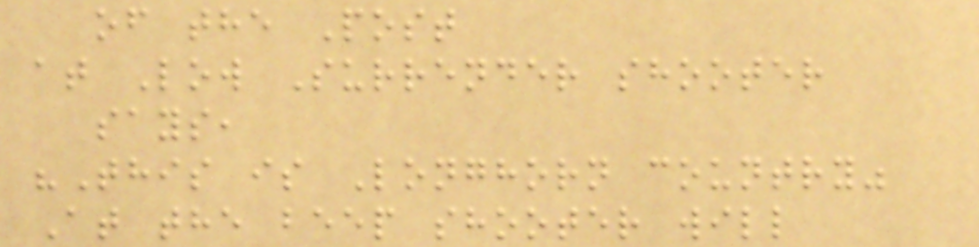of the Post
at Low Surrender shooter
says,
"This is Longhorn country"
At the beep shooter will
